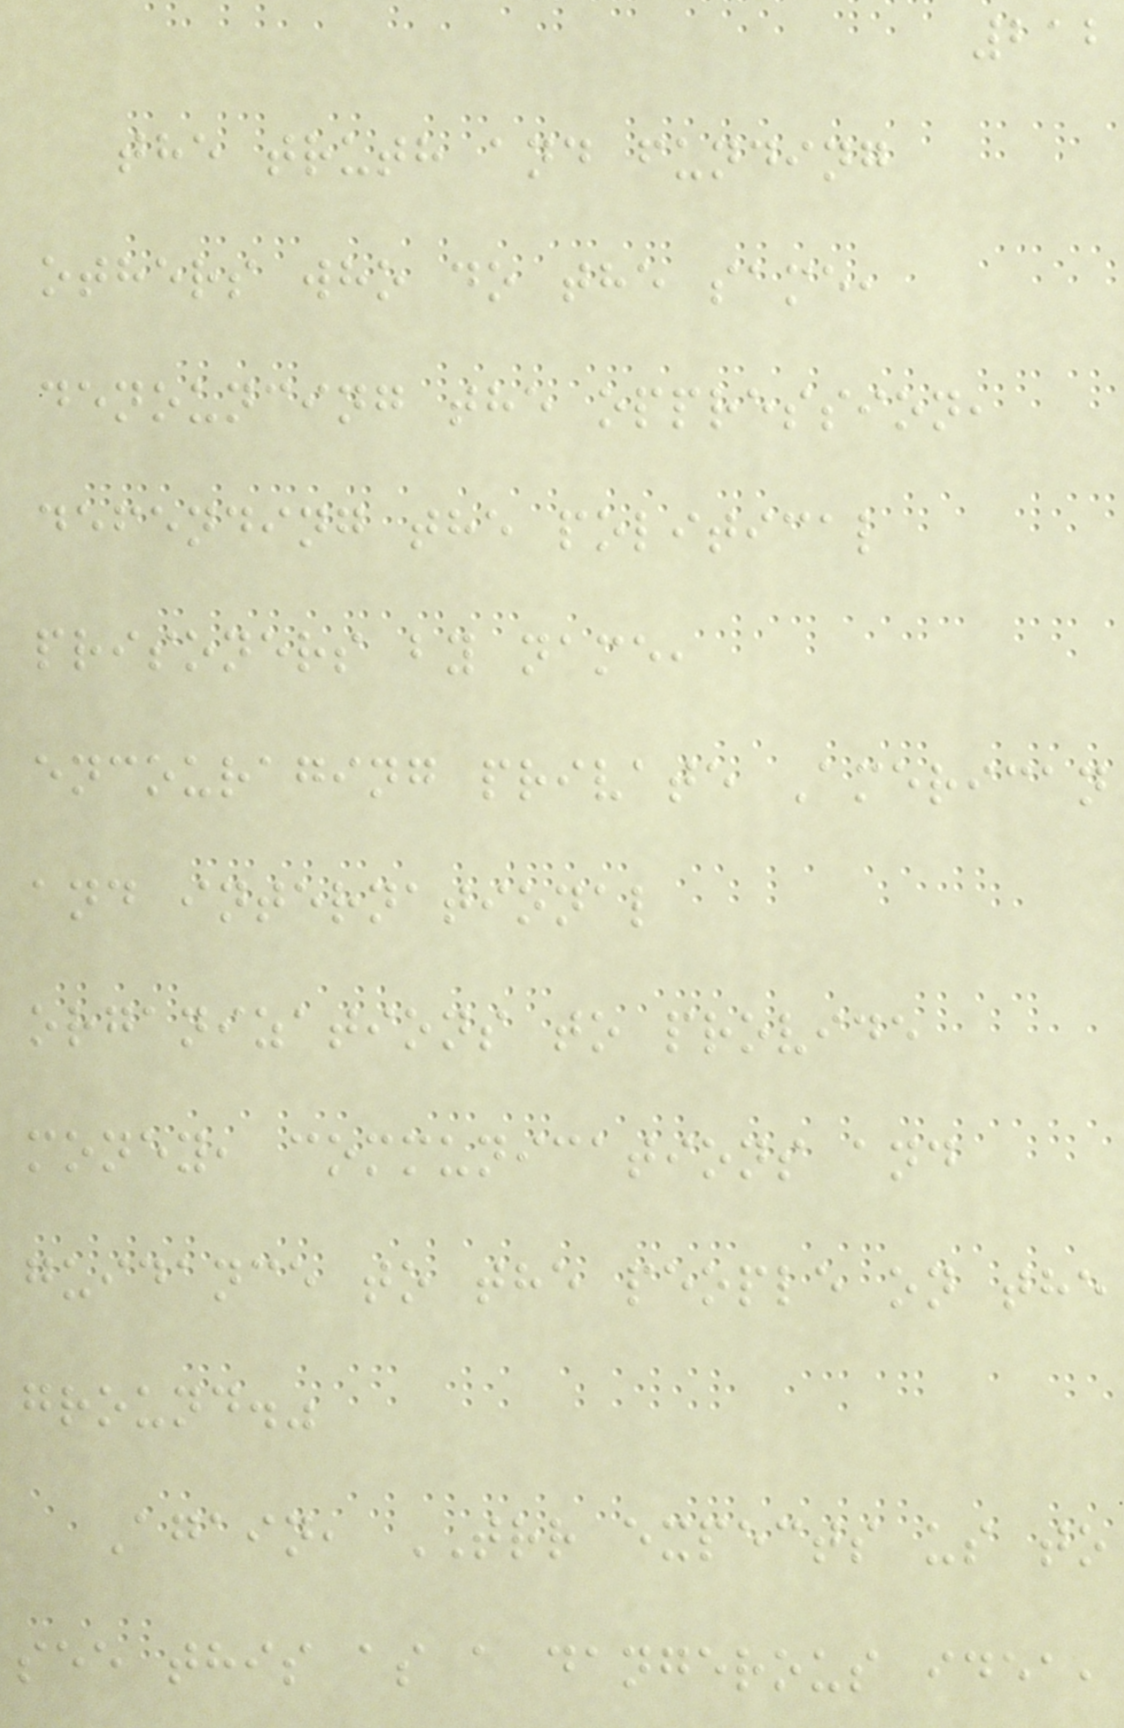212
the truth and funding
others who do the same,
denouncing the oppression,
defending the political
prisoners by name,
encouraging private American
and international
organizations to provide
money, communications and
guidance to the people on the
ground."
Again, TRR expects us to
see this as a dangerous idea,
